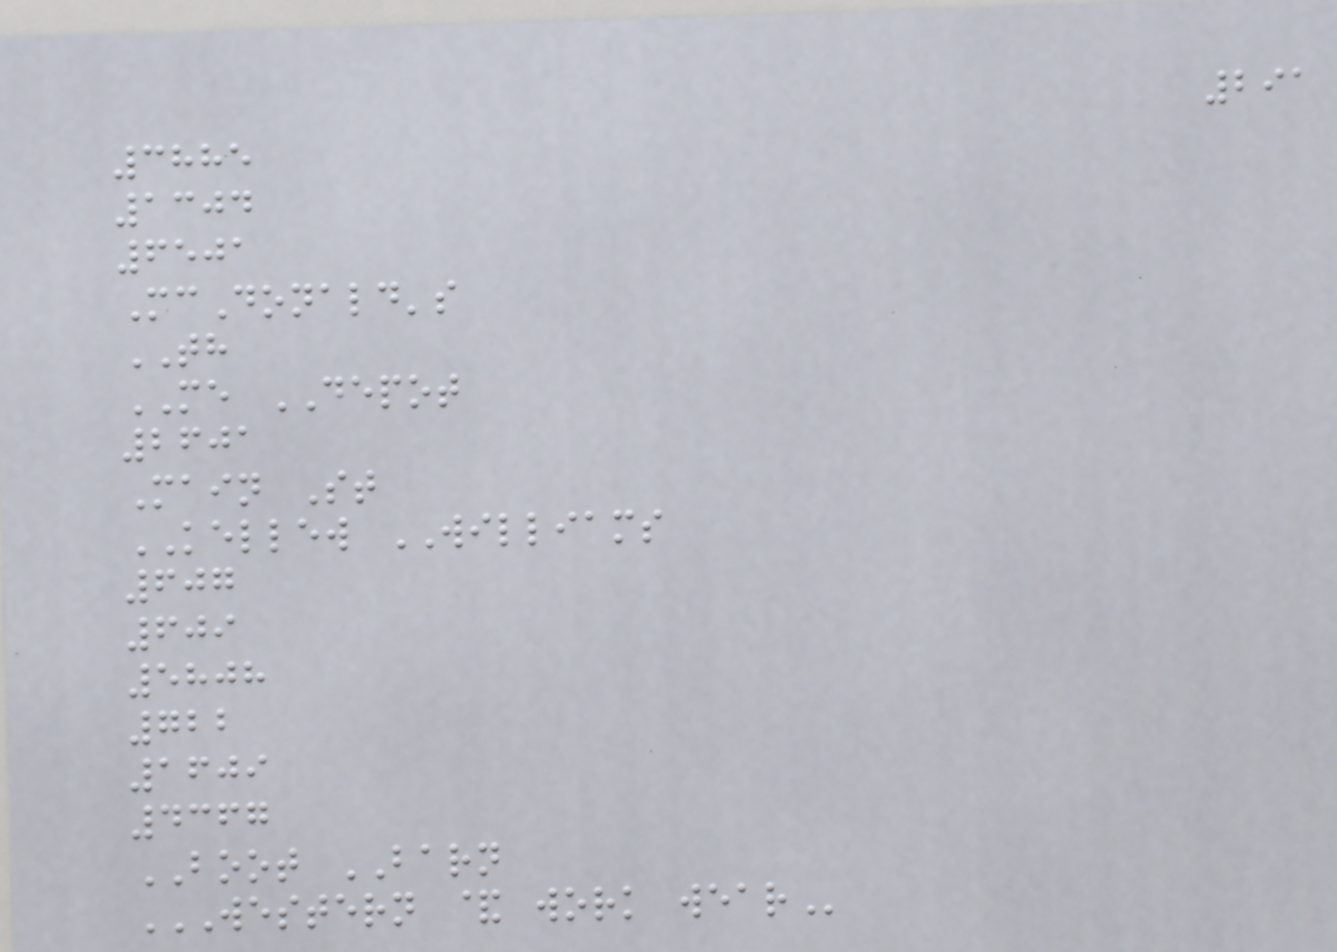291
3885
1304
6501
McDonald's
TH
ME DEPOT
2601
Main St
KELLEW WILLIAMS
607
609
5808
722
1609
4367
BOOT BARN
WESTERN & WORK WEAR
